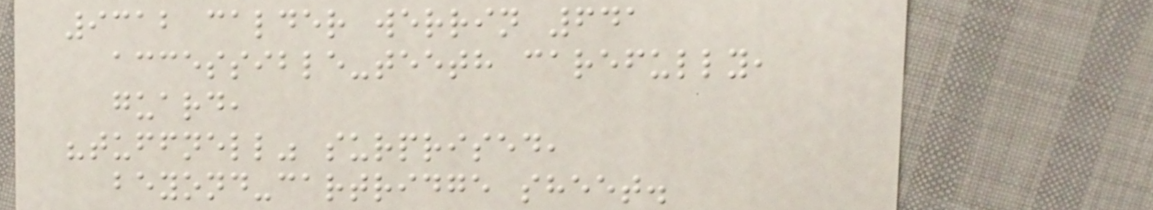9312 calder werrin 641
accessible-teeth carefully,
guard,
"tuffnell" surprised,
beyond-cartridge sheet.
